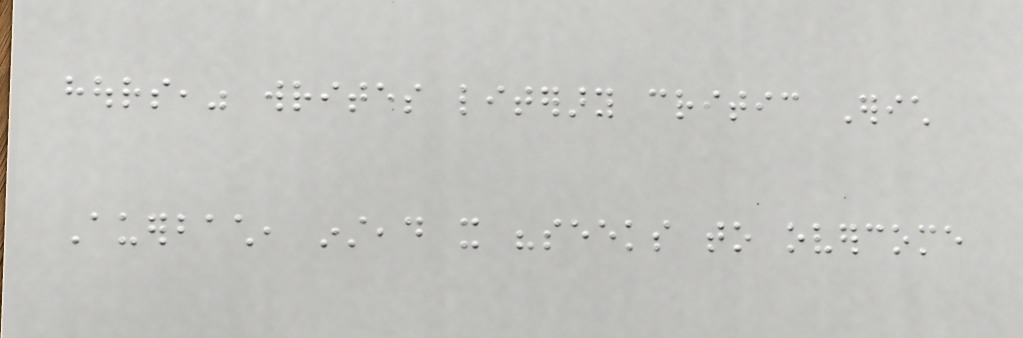hours," writes literary critic Erich
Auerbach, instead it "seeks to overcome
